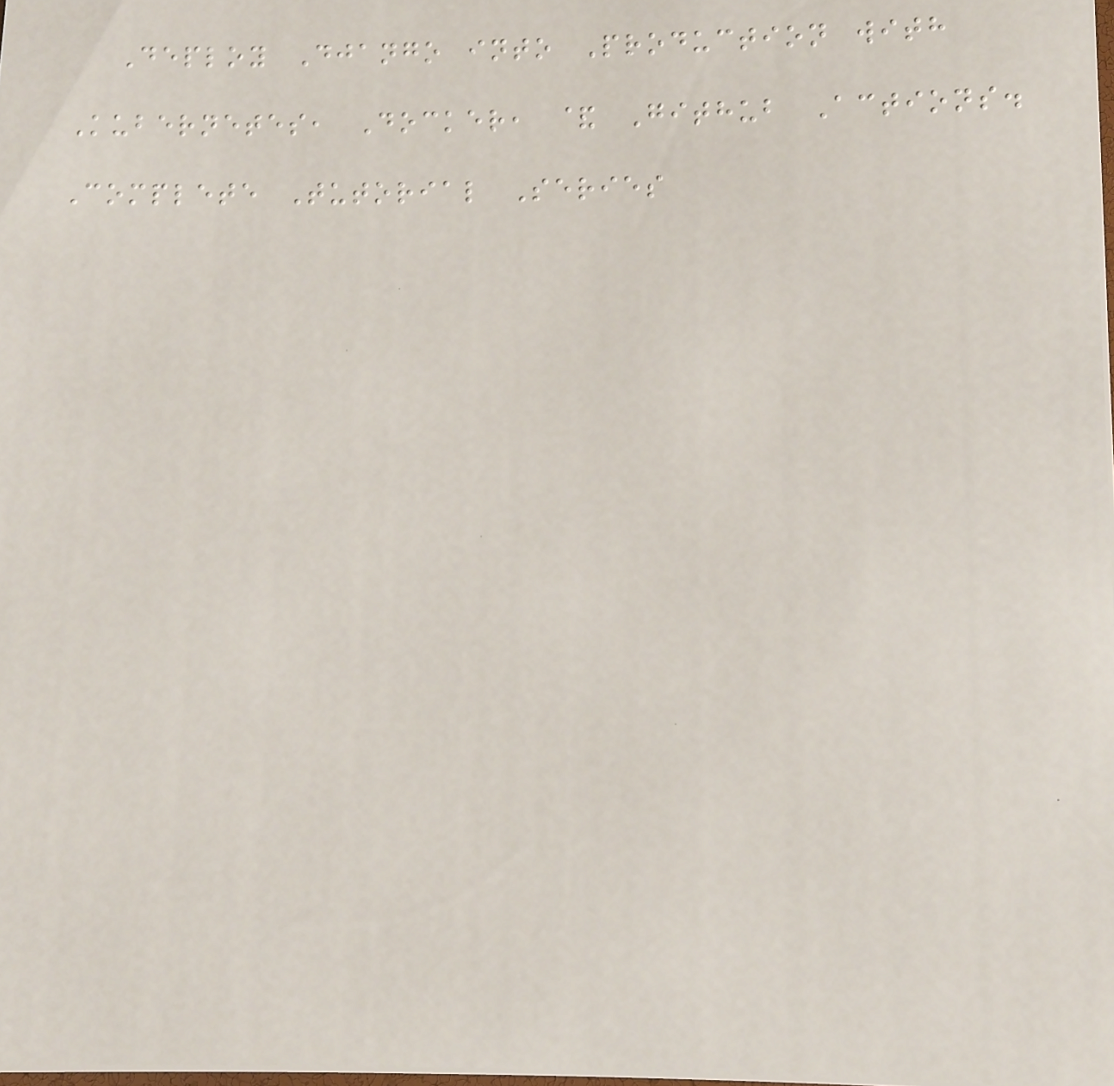Deploy Django into Production with
Kubernetes, Docker, & Github Actions.
Complete Tutorial Series
